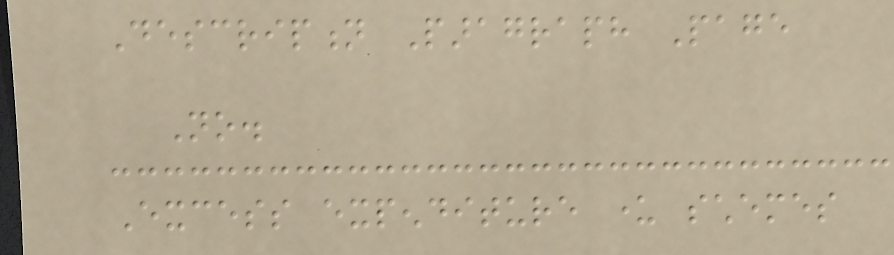Description Paragraph Page
No.
Excess expenditure under schemes
